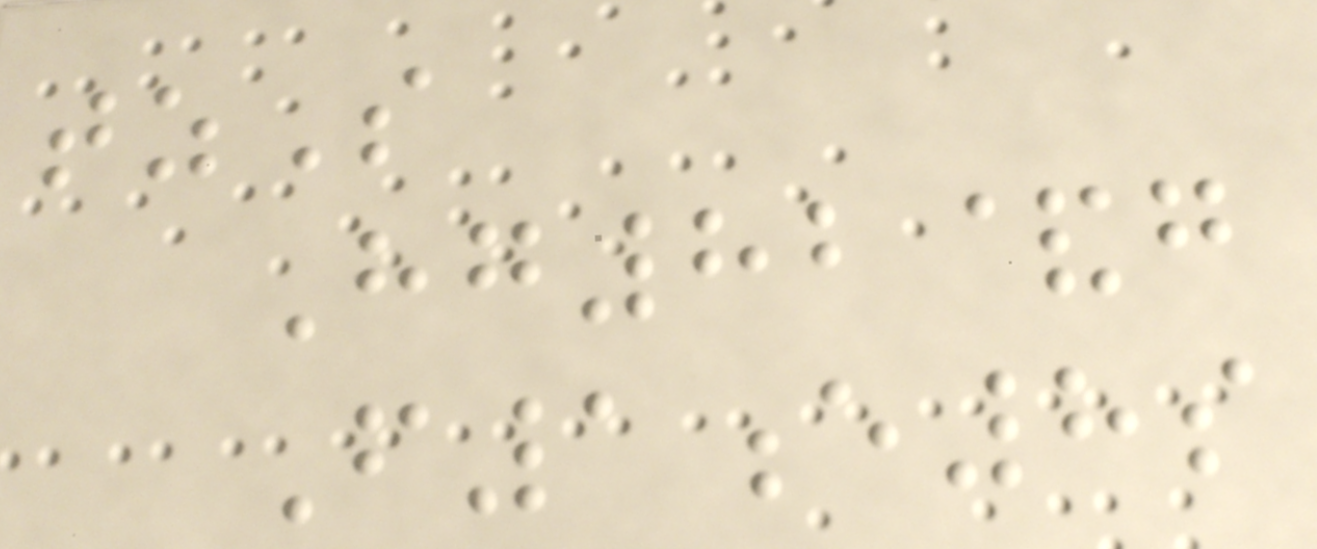tzS
Hg82&g
F1e8s
